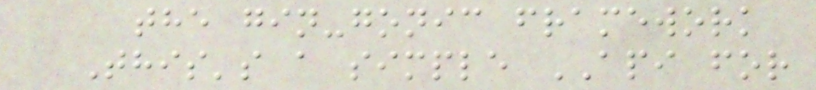the gin-gonic framework
This's a simple API for
